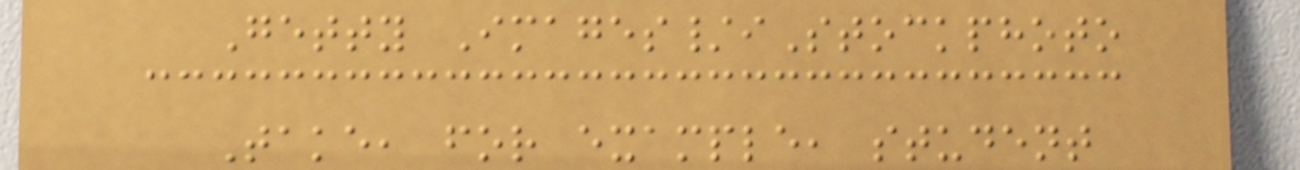Getty Images/iStockphoto
Take, for example, student
